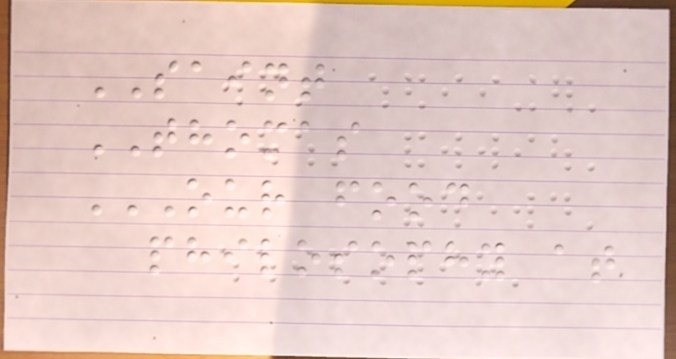SAINT
THOMAS
OUR FOOD
PHILOSOPHY AT
